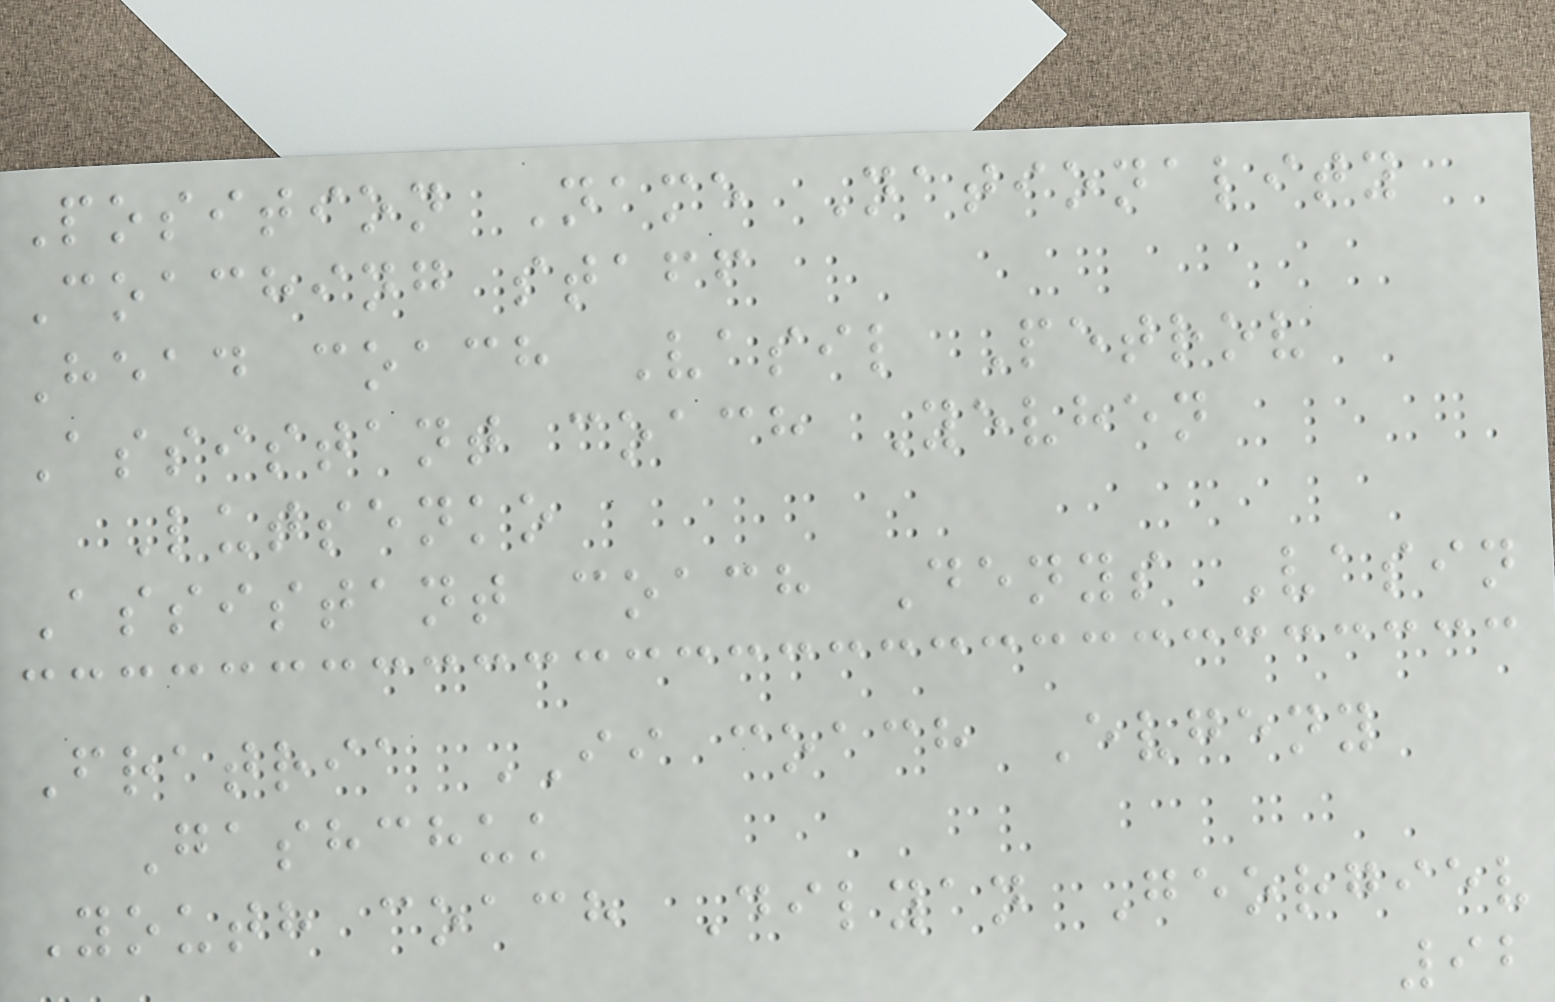Position Name Nationality
Coaching staff
Head coach Vasil Petrov
Assistant coach Yevhen
Lutsenko
Assistant coach Denys Vasin
Fratria II coach Evgeny
Gashchuk
Youth coach Dilyan Georgiev
92
